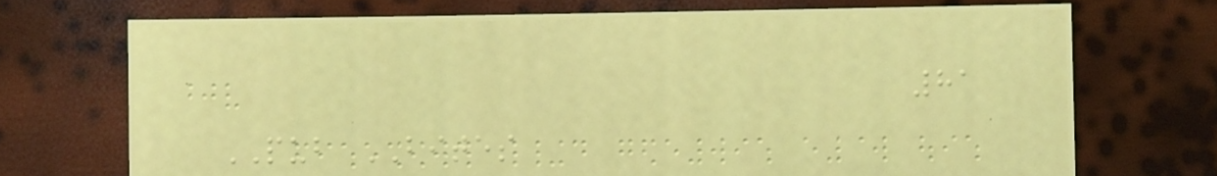81
PUB BITES
